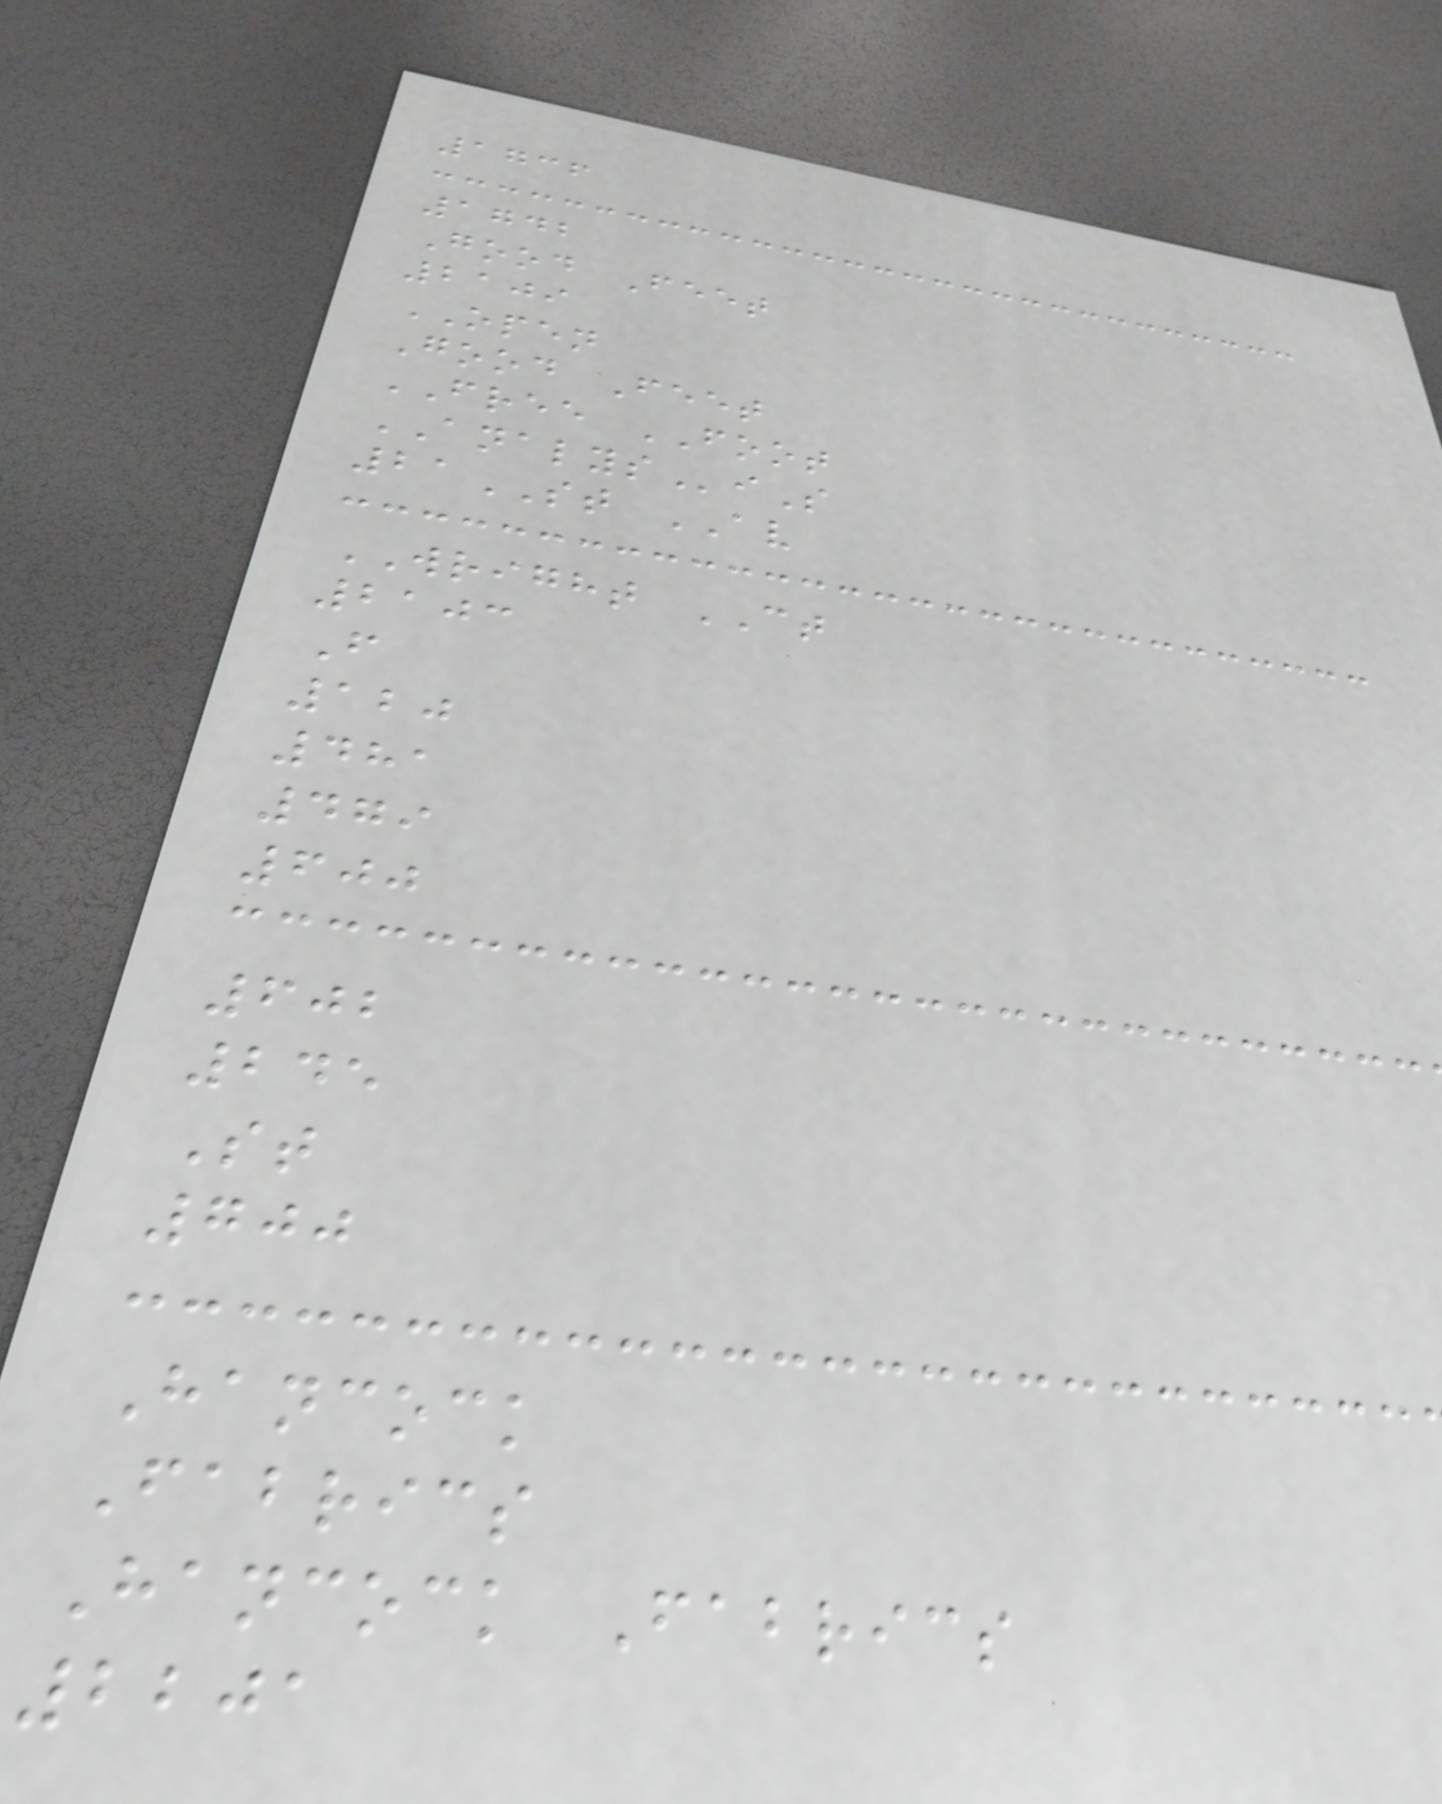1736
1742
Good Feet
2109
OPEN
Good Feet
FREE FOOT
ANALYSiS
21ST AV
WRIGHT CT
2103
F
120
481
479
600
602
245
St
700
Hancock
Fabrics
Hancock Fabrics
2201
